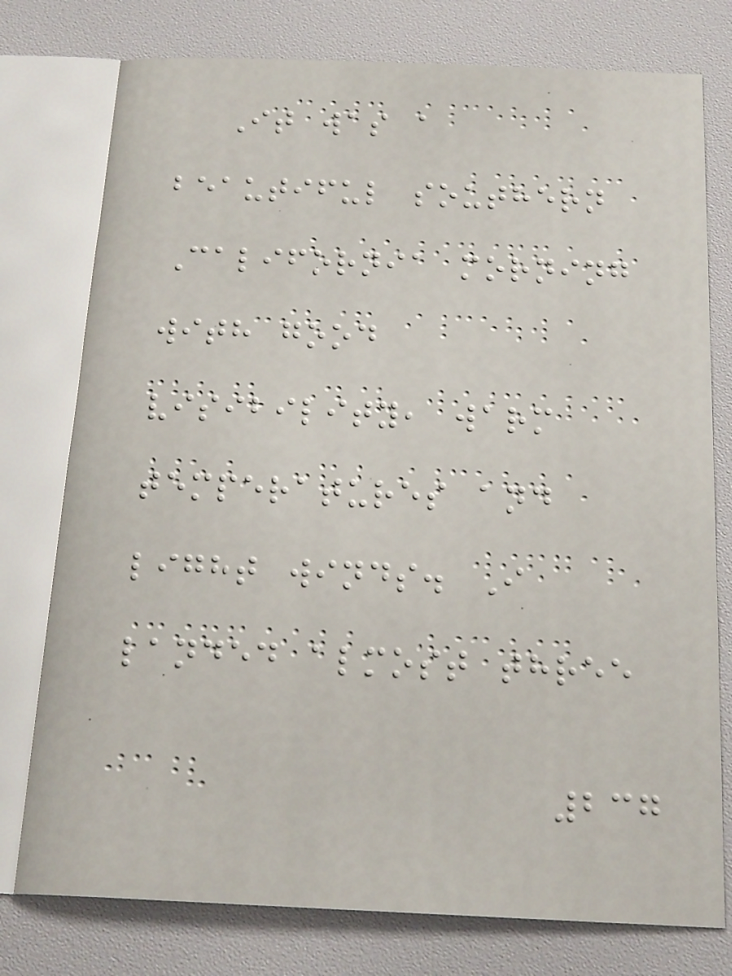It was a
beautiful southern
California morning
with good
visibility, warm
temperatures and
light winds. I
landed almost three
237
